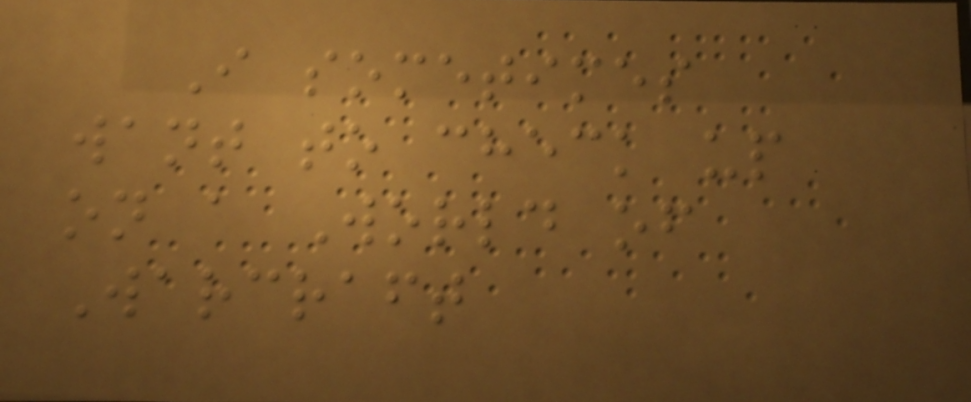I sometimes
want to check up
on a World of
Warcraft
